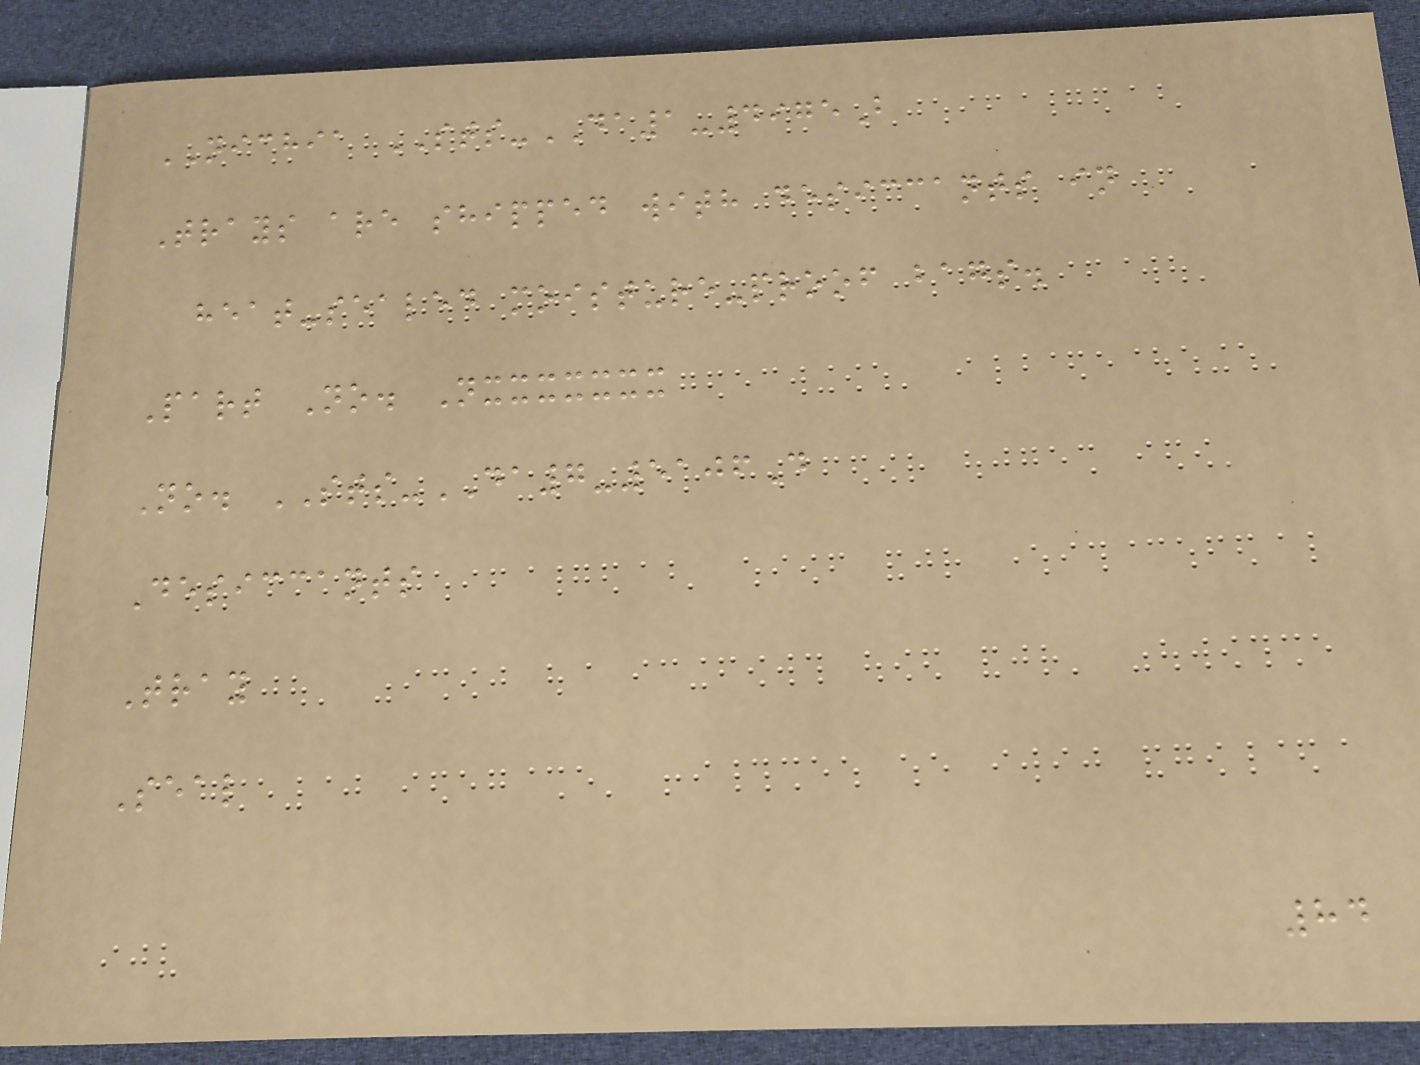NICHIA STS-DA1-4975B
Trays are shipped with desiccants in
heat-sealed moisture-proof bags.
Part No. Nxxxxxxx
No. STS-DA7-5106D
Desiccants
Tray
Seal
84
